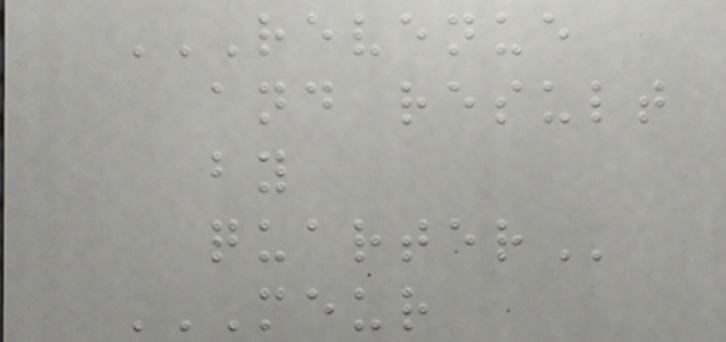REVENUE
AND RESULT
BY
QUARTER
MEUR
